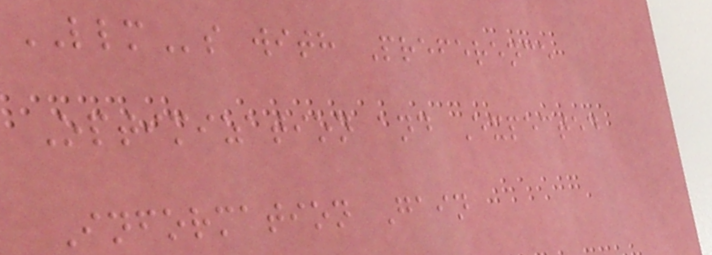LLMs with Preference
Optimization and Expected
Information Gain
